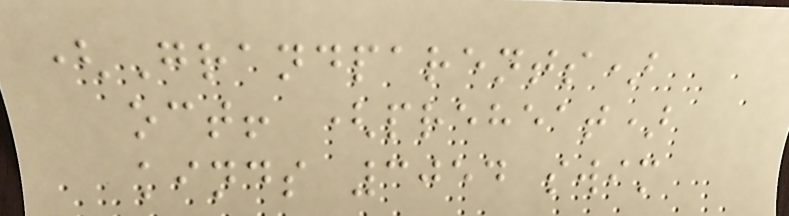(Grandparents)
oct! (preheat)
kinds 3054 swim
